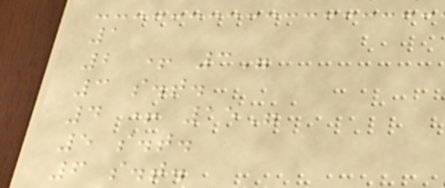1
2 + 3"
3 s.t.
4 + 15"
5 s.t.
6 s.t.
